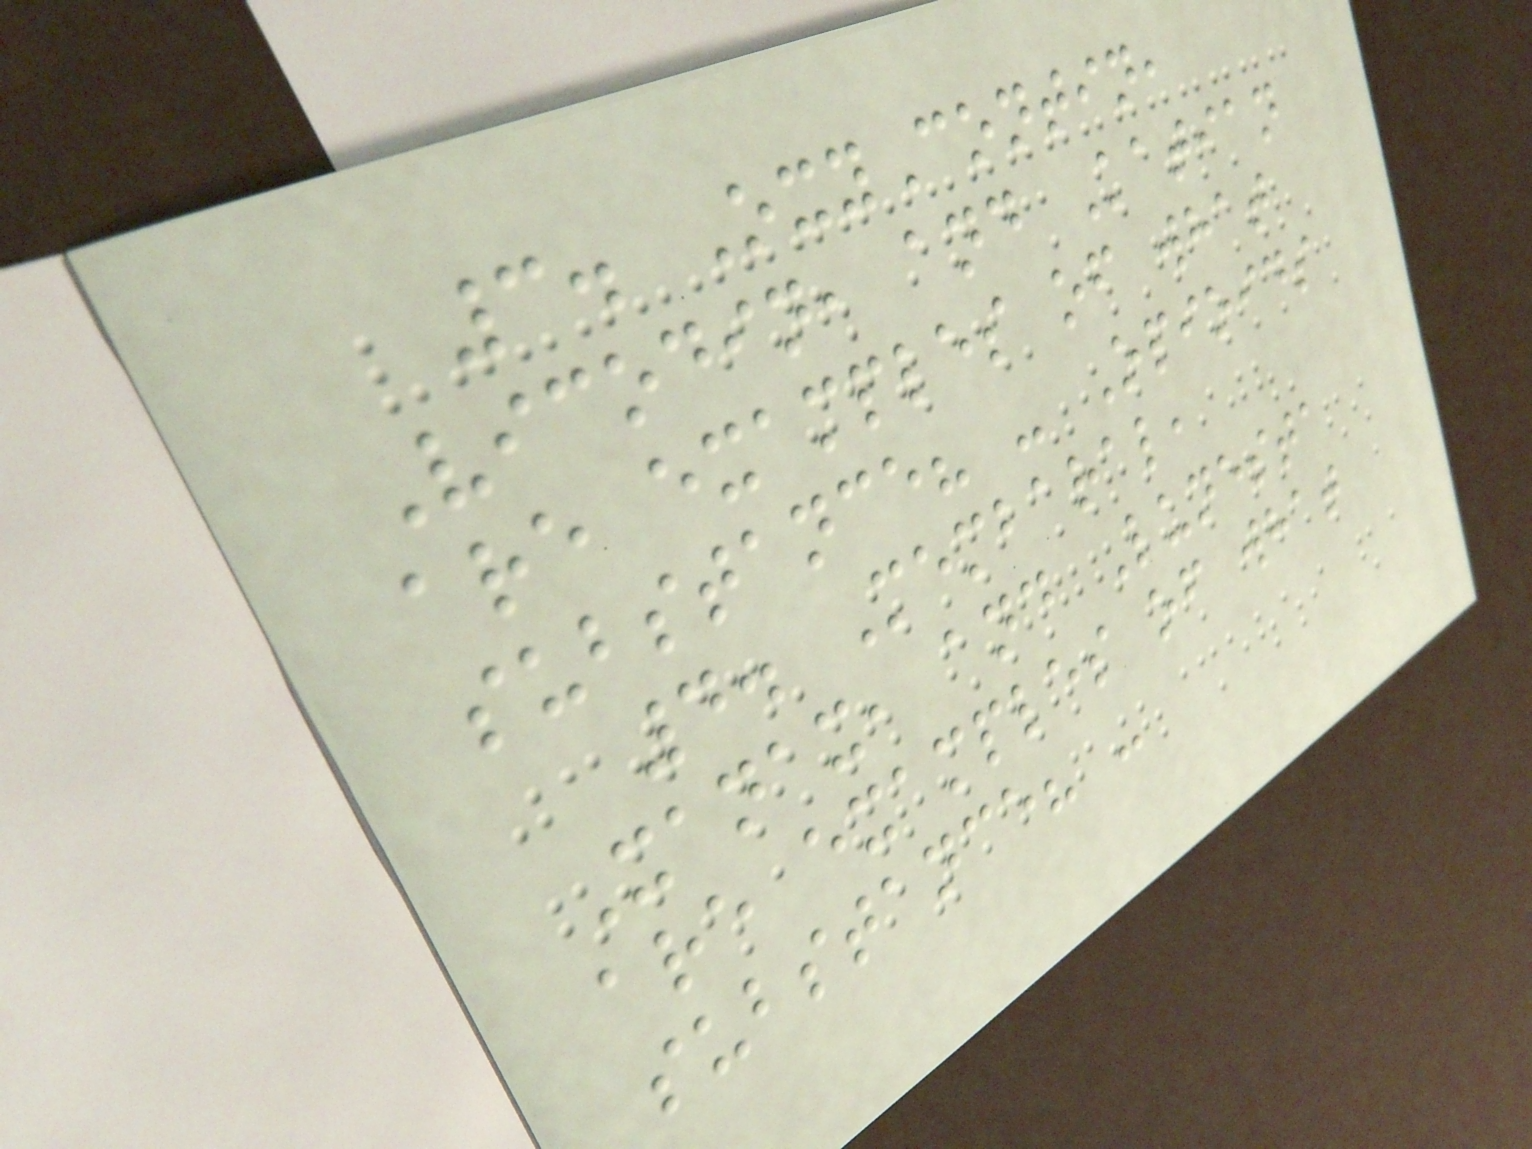3. OxyContin,
Vicodin, and Katian
are examples of what
substance? - Opioids
4. Membaral,
Xanax, and Lunesta
are examples of what
substance? -
